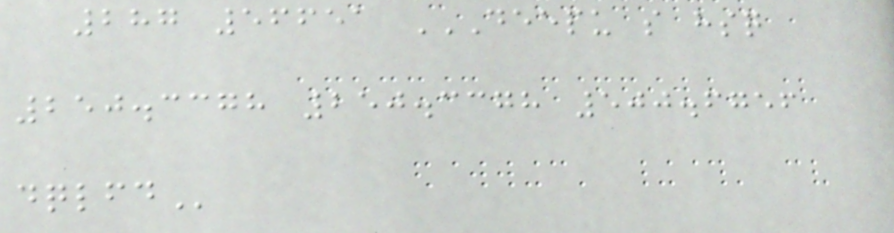287 56651 DEEPU S HSQ
250.3378 250.3378 500.6756
DQLFD
